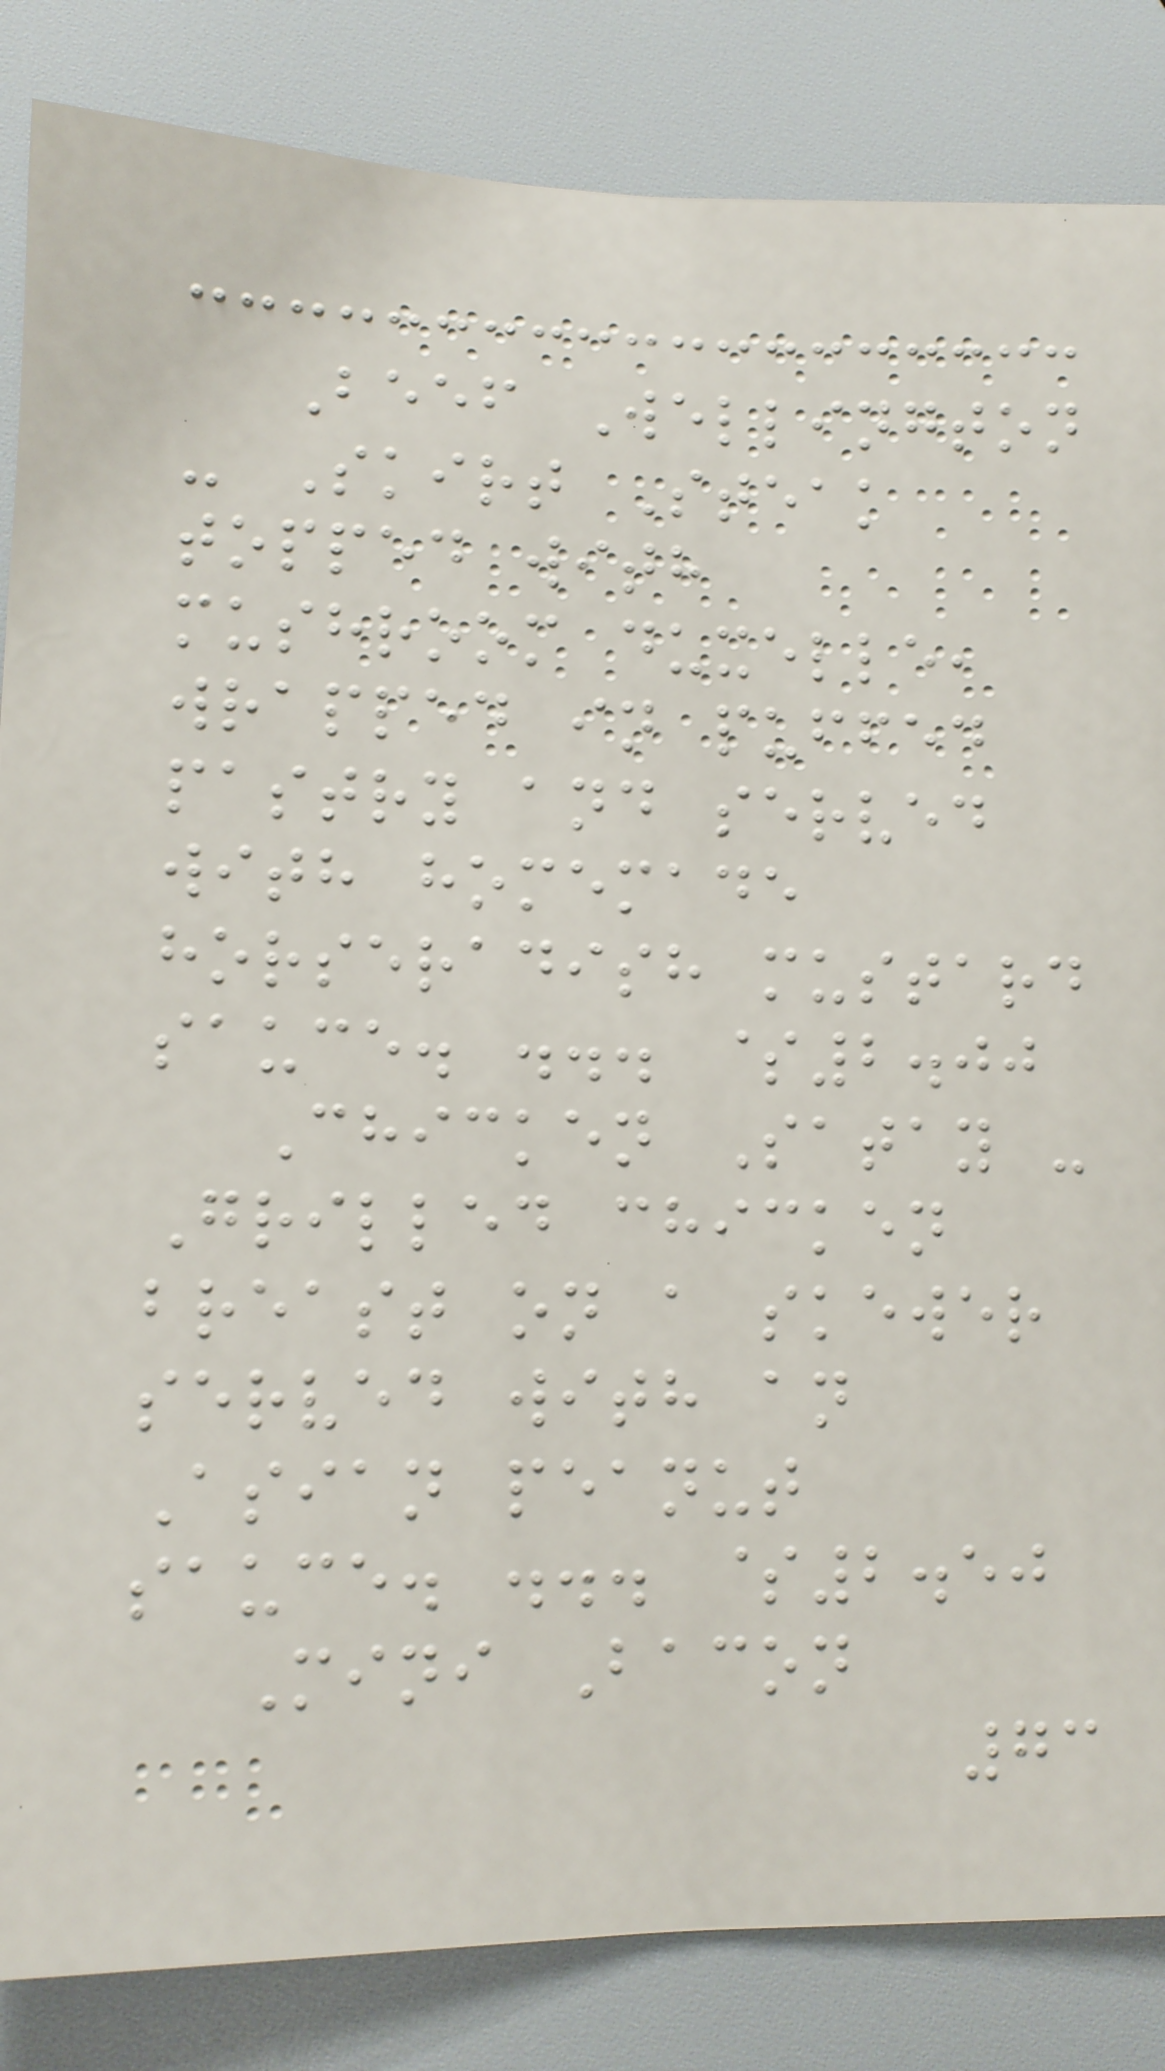Beef Wellington
- Skirt Steak
topped with
mushroom duxelle,
wrapped in puffed
pastry and served
with homemade
horseradish mustard
sauce. ... $2.00
Chicken Satay -
Grilled chicken
breast on a skewer
served with an
Asian peanut
sauce. ... $2.50
Mini Bacon
73
